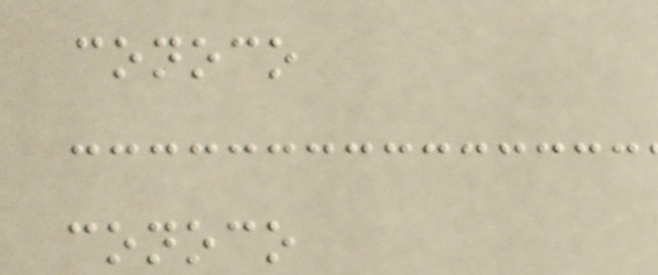conoco
conoco
